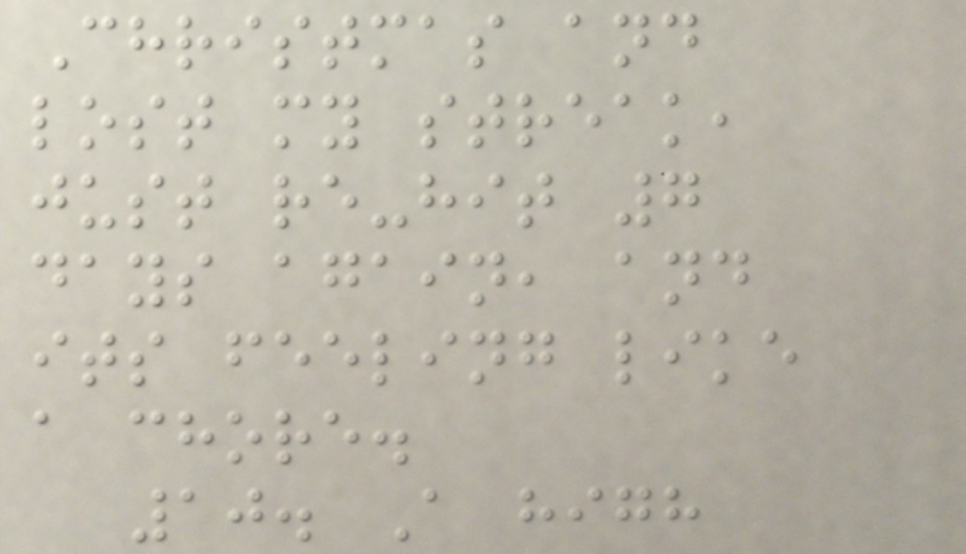Christmas and
lost my streak,
just re-hit 7
days again, and
its feeling like
a chore.
10. A high
